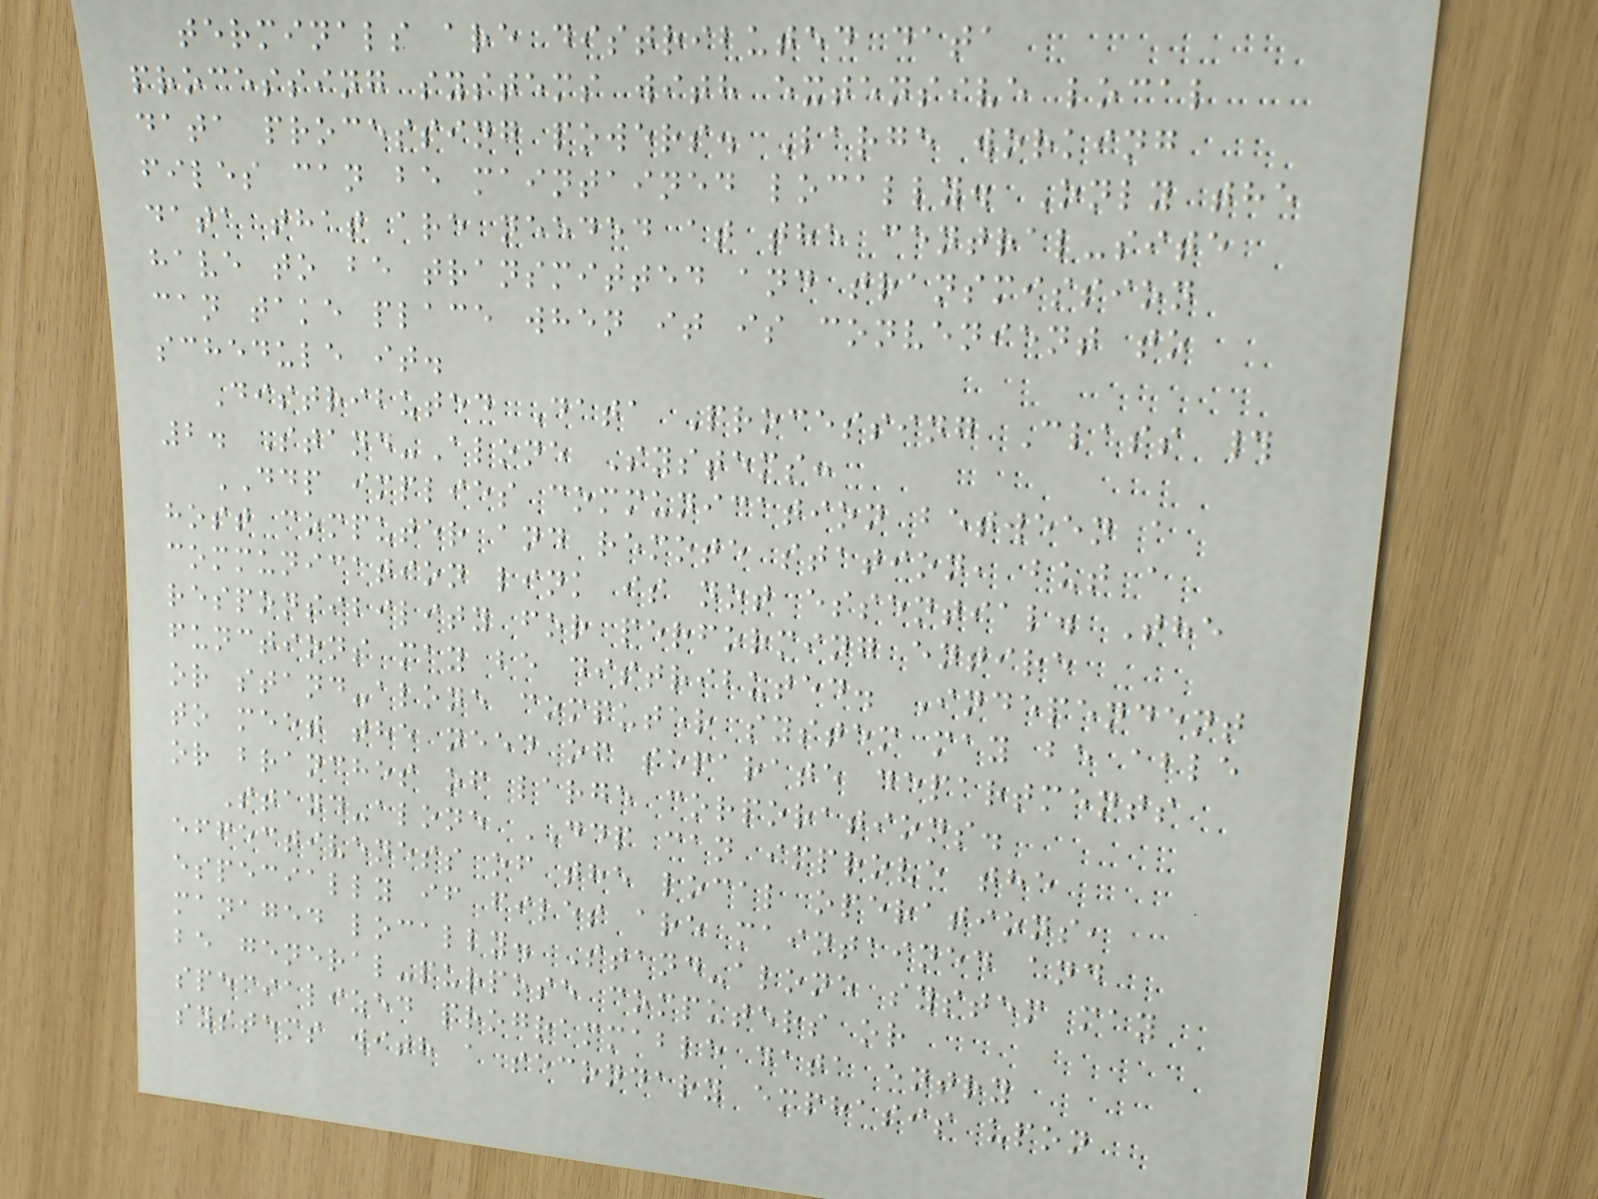terminals are distributed data
processing systems with extensive local
data processing powers. Large working
files can be maintained locally. Only the
data that are needed at the central-site
have to be transmitted and transmission
can take place when it is convenient to
schedule it.
Distributed Data Processing Class #
2. Stand-Alone Systems:
DDP implies communication between a
host computer and remote station, but a
communication link is not essential. The
responsibility for performing entire
functions may be distributed. Independent
or stand-alone computer system may be able
to meet the need of separate departments
or branches of large corporations.
Stand-alone DDP can improve the
effectiveness of the local operations,
especially if files are maintained and
managed locally. Stand-alone system may
be general-purpose computers or
specialized programmable data entry
systems with a secondary emphasis upon
